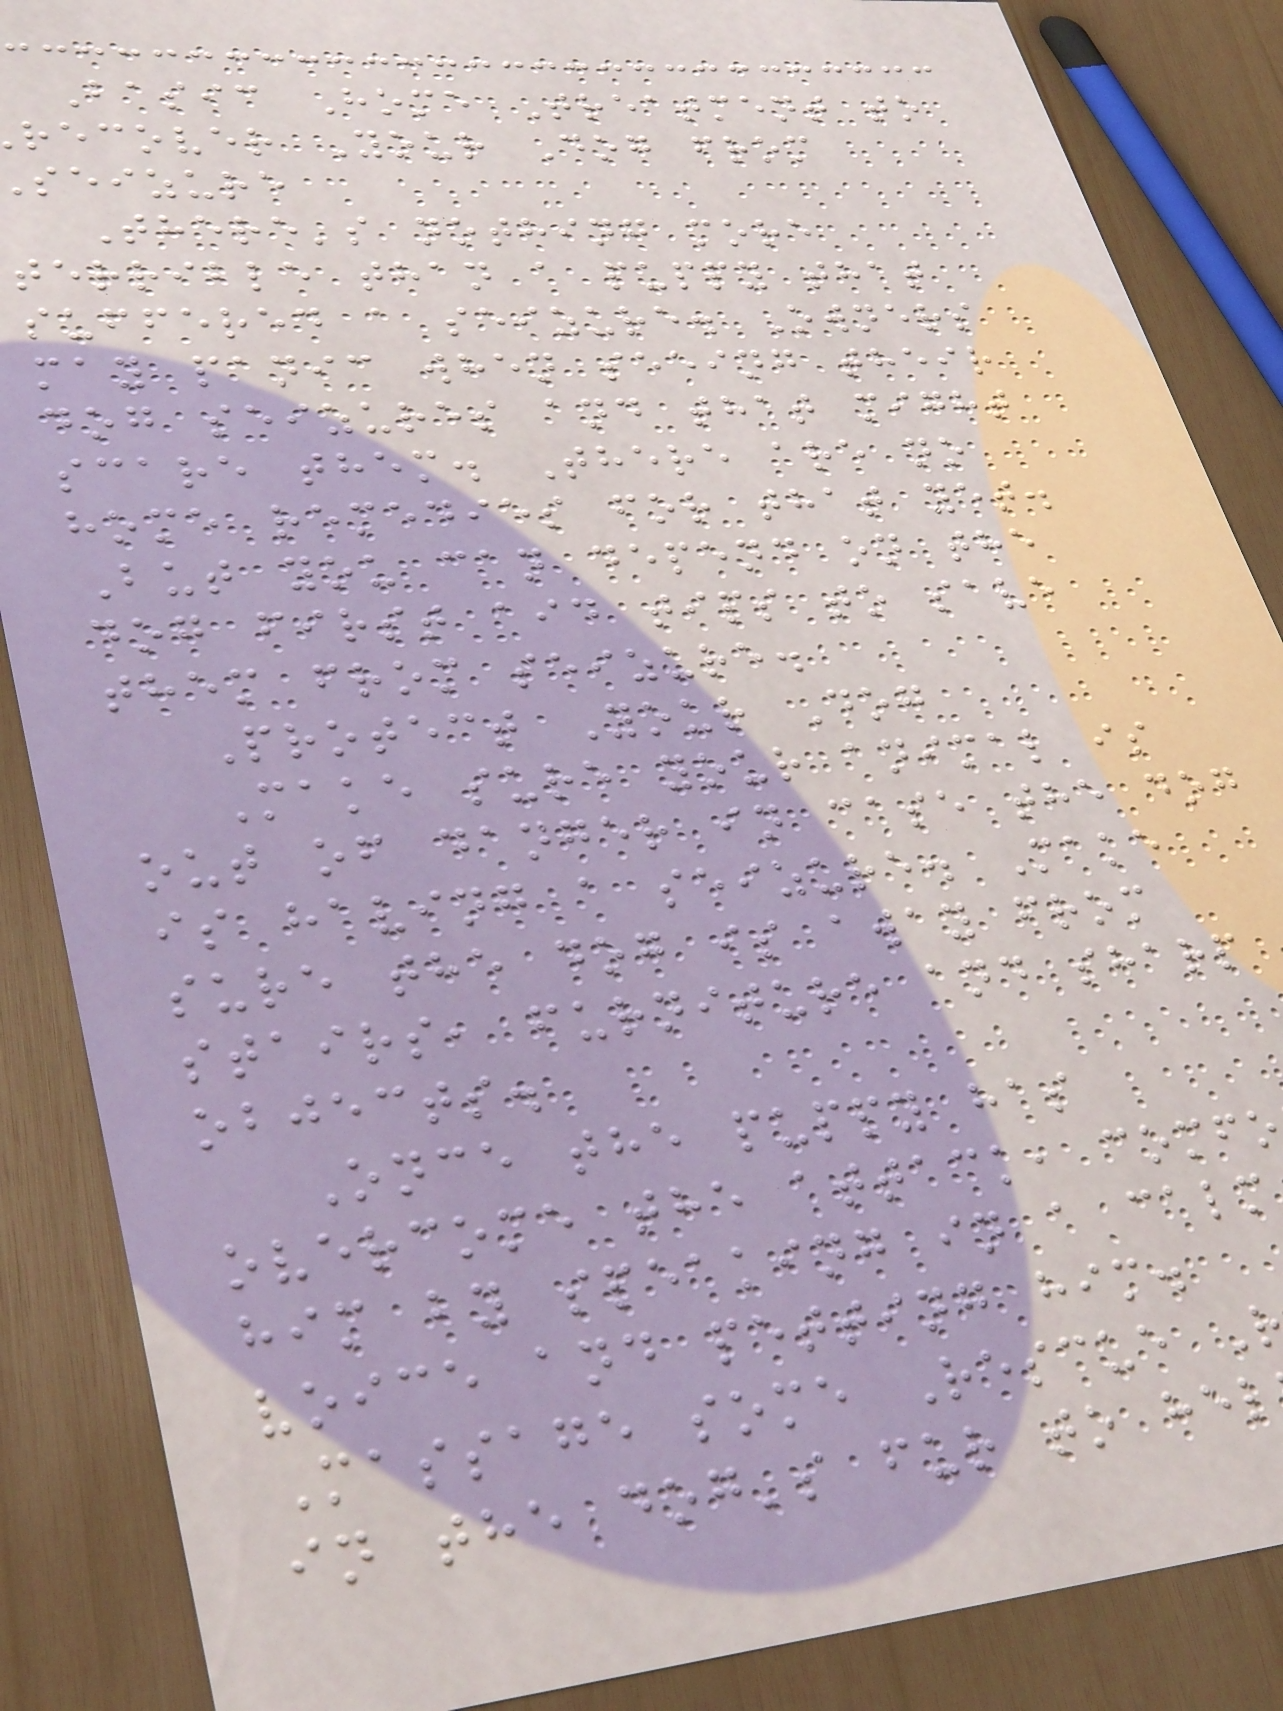Basic Home Treatment to
recover Your Dog from
seizure
There's nothing more
terrible than a puppy that
suffered a seizure. Owners
may panic when seeing their
dog seizures and that might
scare them. There are no
home remedies for that yet.
But you can depend on the
dog first aid tips to save
them from seizure.
Protect Your Dog
Make sure your animal is
out of danger in case the dog
is having a seizure. Make
sure the dog is away from
stairs, furniture and sharp
objects.
Once the puppy has
overcome the attack, comfo
him by speaking in a calm
voice and petting him.
Massage some Rescue
in the dog's fur to hel
